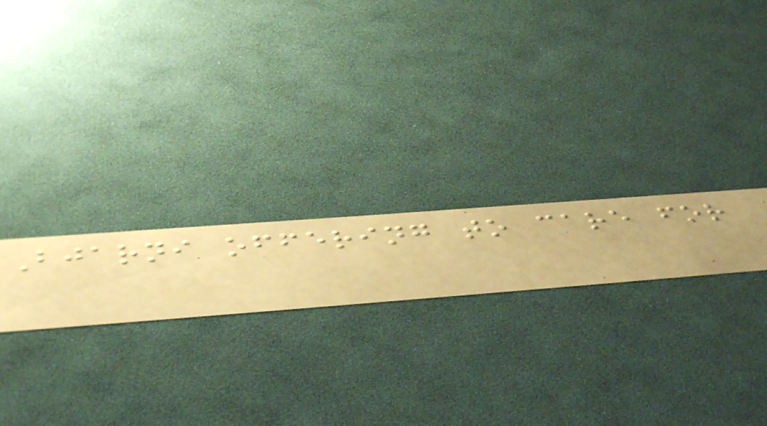Bjarni offering to care for
